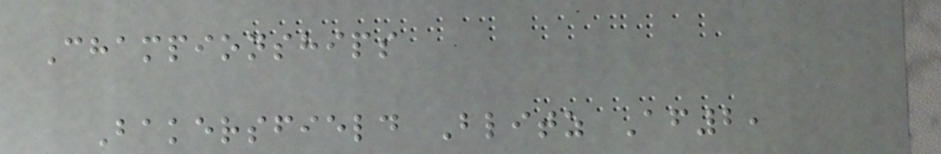Championships
Bakersfield Blitz Af2,
